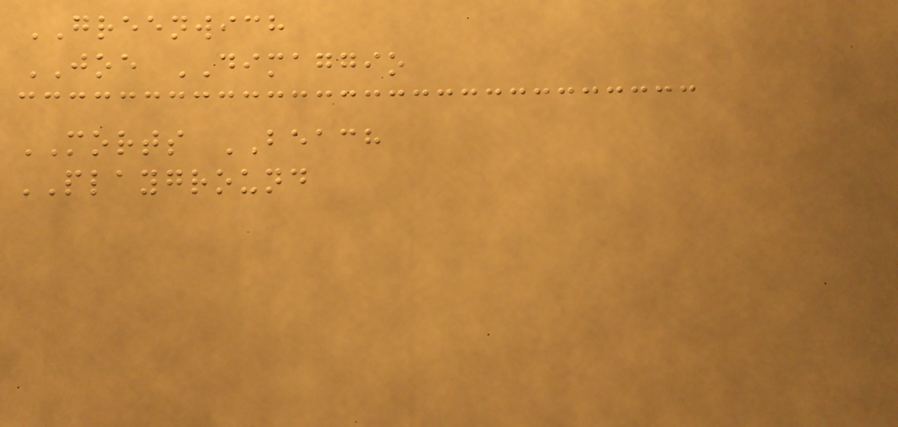GREENWICH
JOE DIMAGGIO
MORTS BEACH
PLAYGROUND
